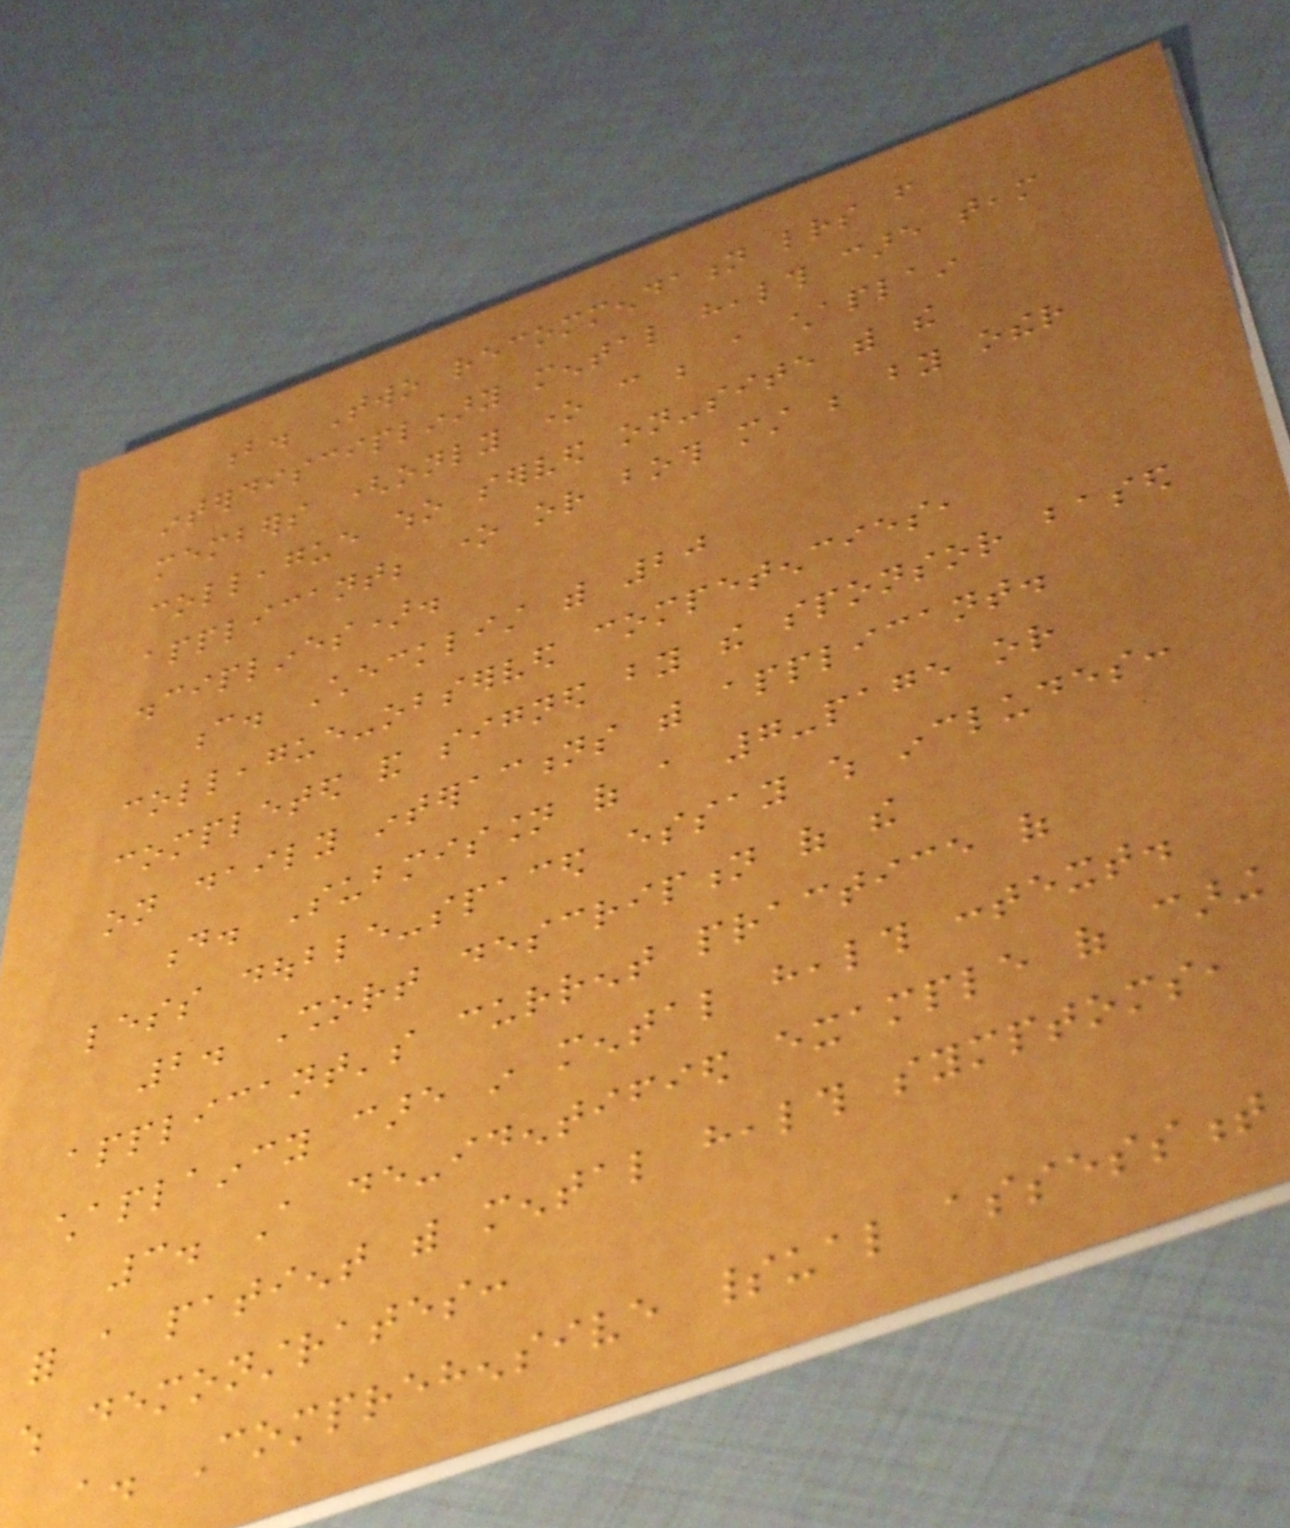b. Two recommendation letters from
interdisciplinary mental health care team
members (only one can be a chaplain
colleague who served on-site with the
applicant; one or both must be by other
disciplines).
c. Checklist with 20
colleague-observed competencies,
completed and signed by the sponsor based
on daily interactions with applicant.
d. Submission of a 7-page or
less double-spaced essay which includes:
2. Short description of the
applicant's current practice of
chaplaincy care in mental health context.
3. A de-identified example of caring
for a patient with mental health symptoms,
which demonstrates:
a. Comprehensive spiritual assessment
